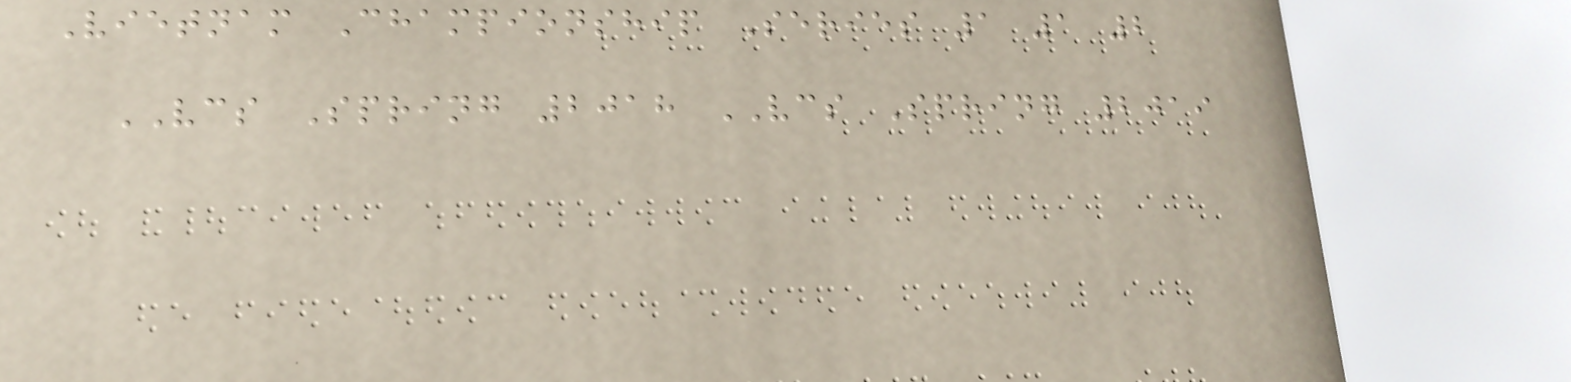Vietnam Championship Series 1 1 2
VCS Spring 2018 VCS Spring 2019
